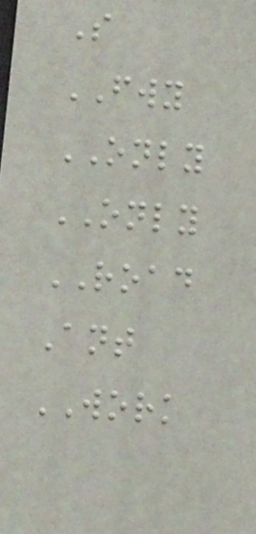S
FWY
ONLY
ONLY
ROAD
Ant
WORK
